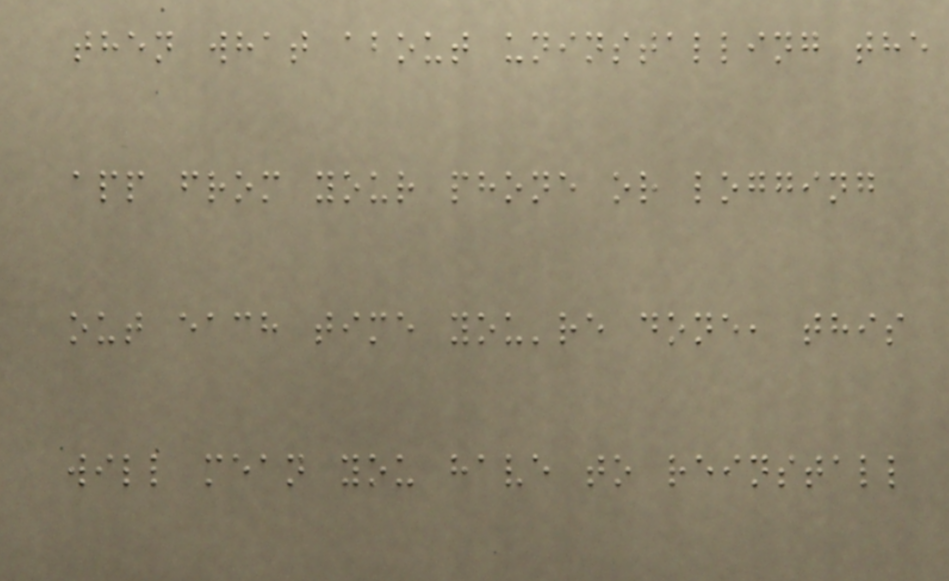then what about uninstalling the
app from your phone or logging
out each time you're done, this
will mean you have to reinstall
